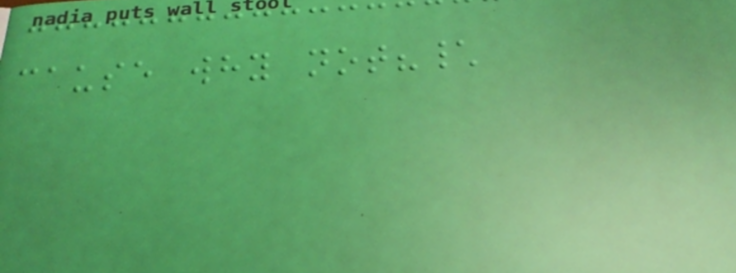cause why not?\
